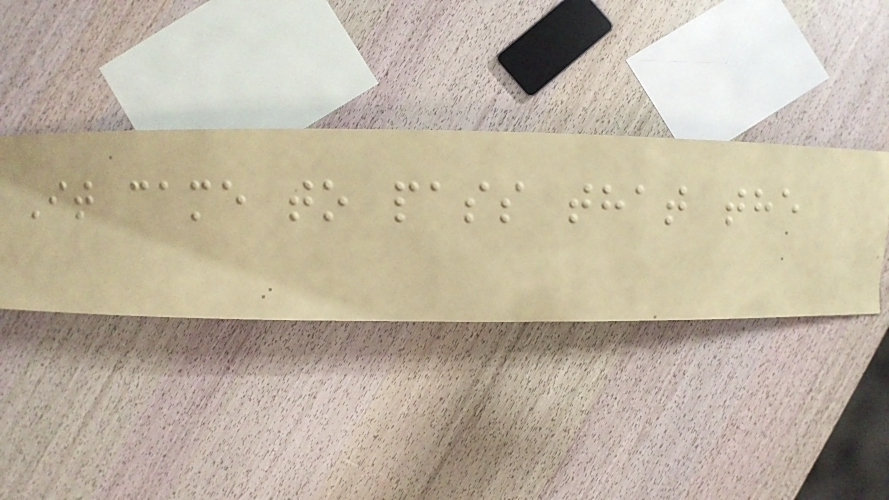It came to pass that the
